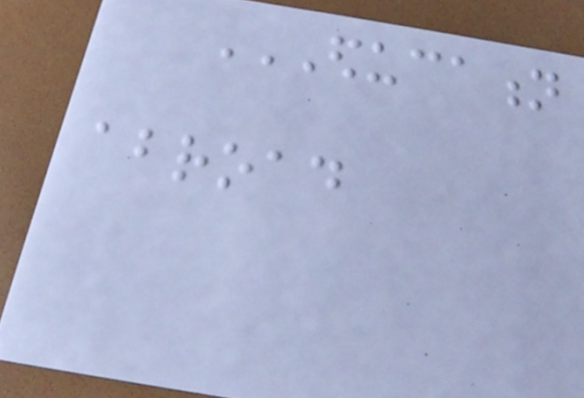EDUCATION
ABROAD
